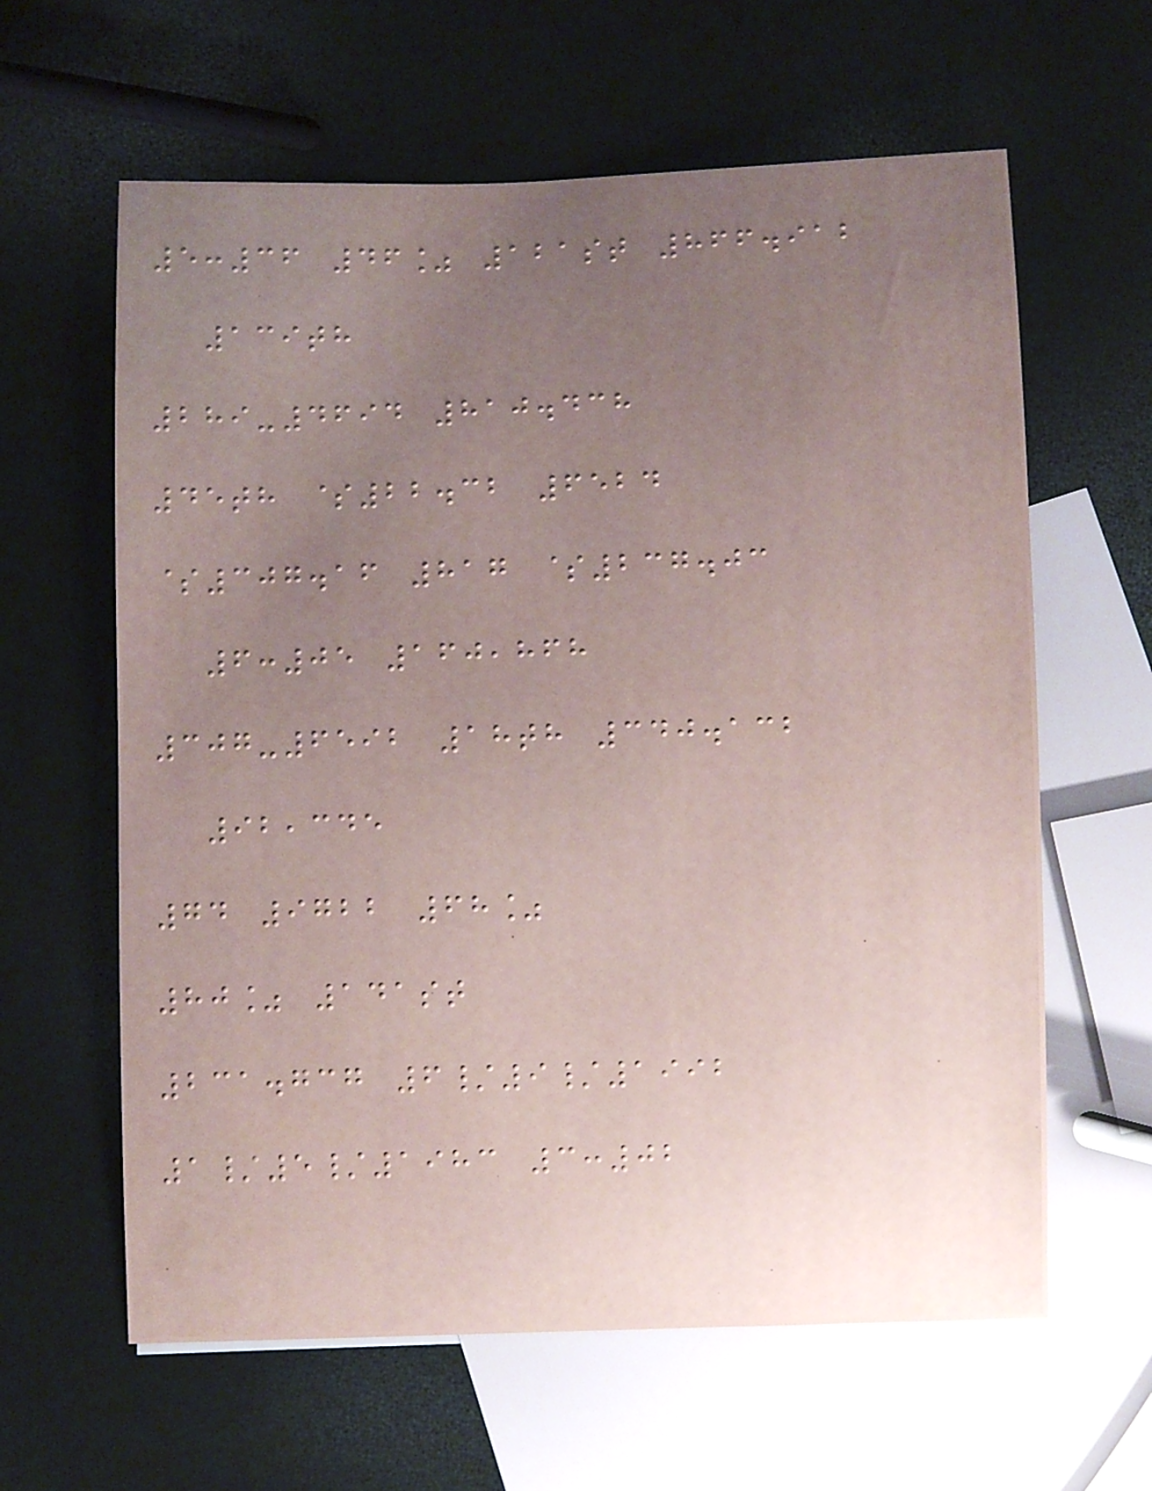5:36 46% 121st 866.912
139th
289-4694 810.438
45th $22.32 6524
$307.16 817 $237.03
6:05 160,868
307-6592 18th 340.132
92,345
74 9722 68%
80% 141st
231.737 6/9/1992
1/5/1983 3:02
